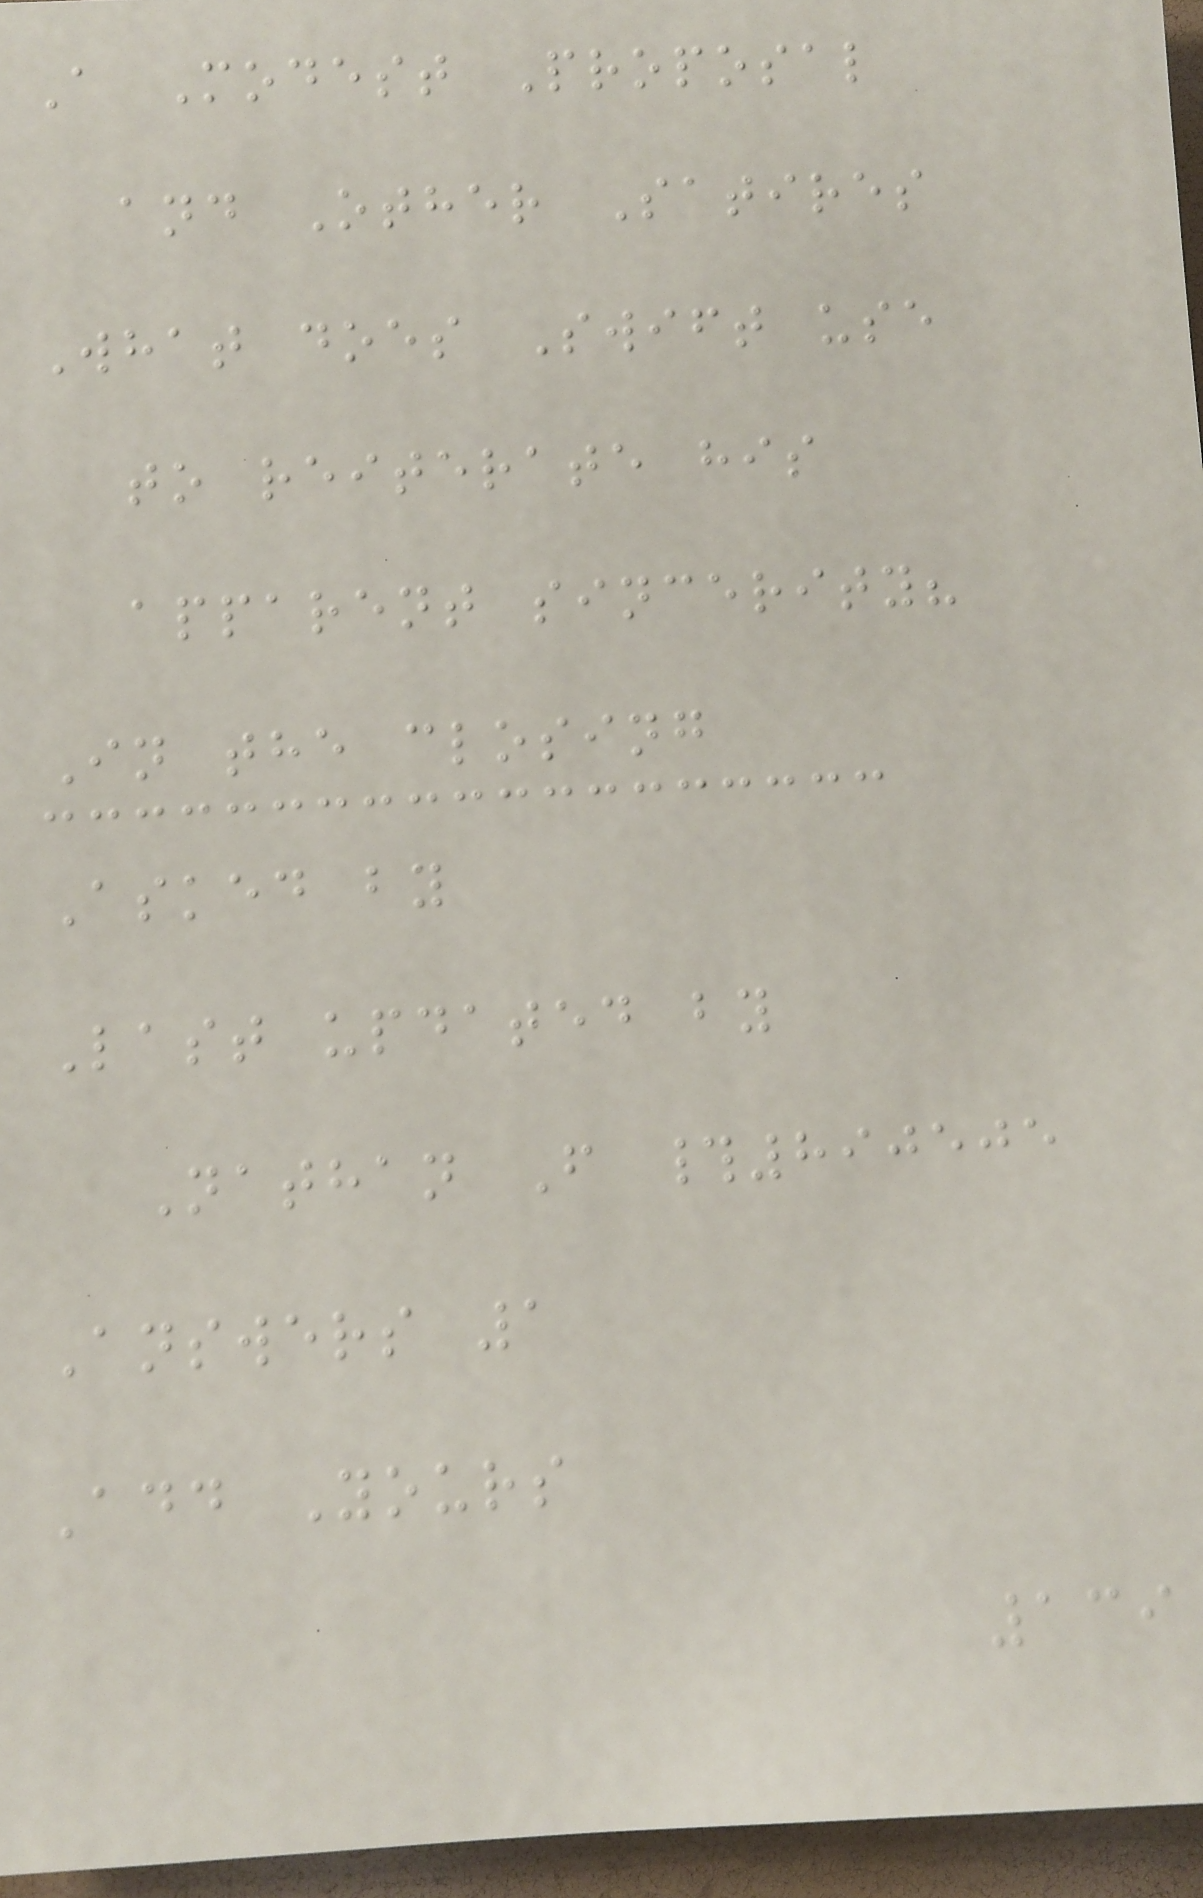A Modest Proposal
and Other Satires
What does Swift use
to reiterate his
apparent sincerity?
In the closing
Asked by
Last updated by
Nathan F #890505
Answers 1
Add Yours
139
